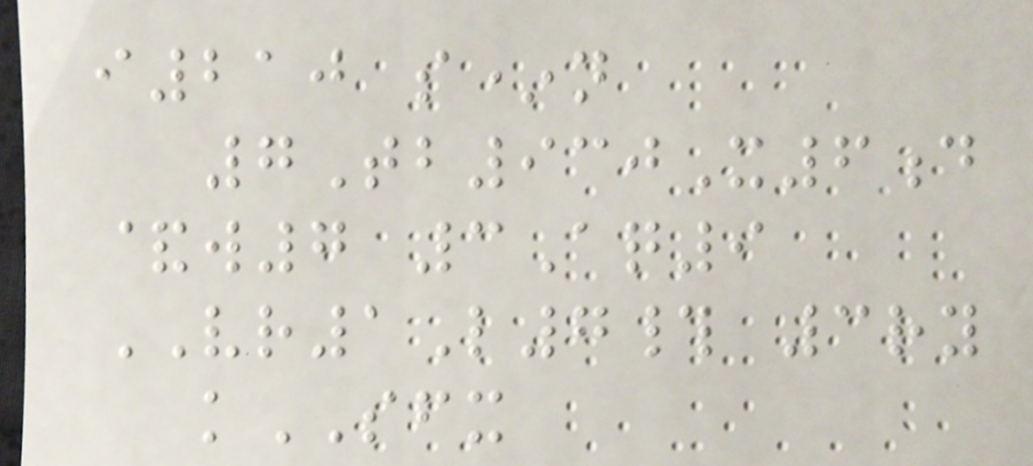i210 s*n
7Tb930X6d
&w7 3Aq9
VR1L7# 3ry
kSFX
